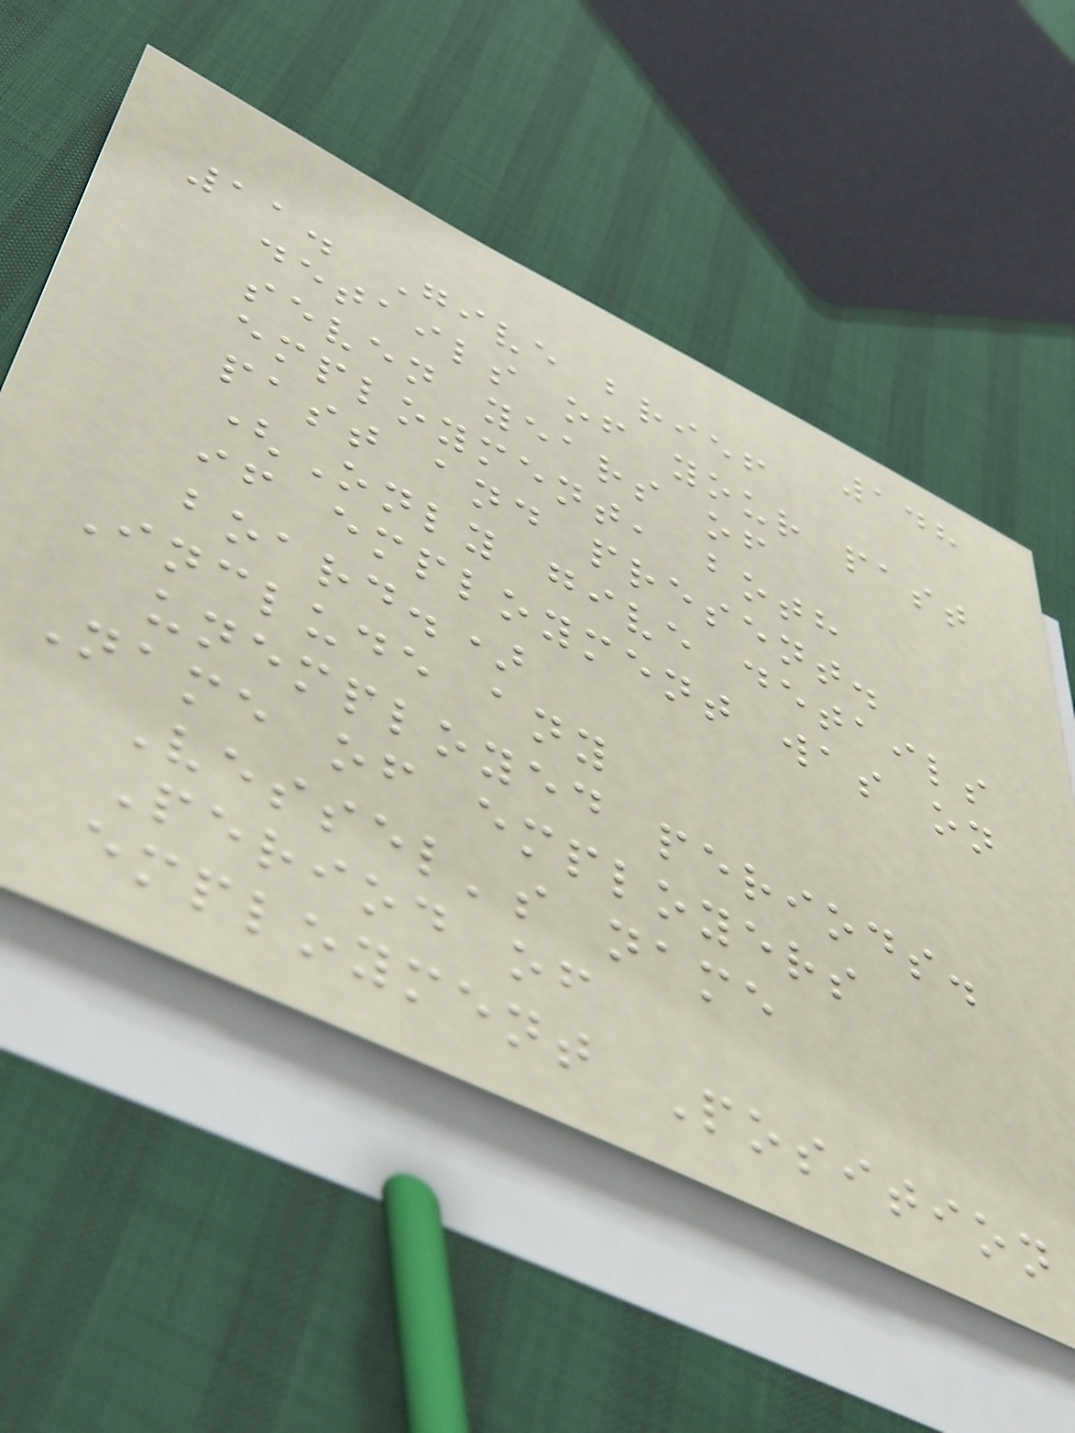148
11. Give brief
details of your past
seven years of
employment, both
past and present.
(Only give details
if employment was on
board.)
Include any
unemployed periods.
Name of employers
Vessel's name
Period of
employment Position
